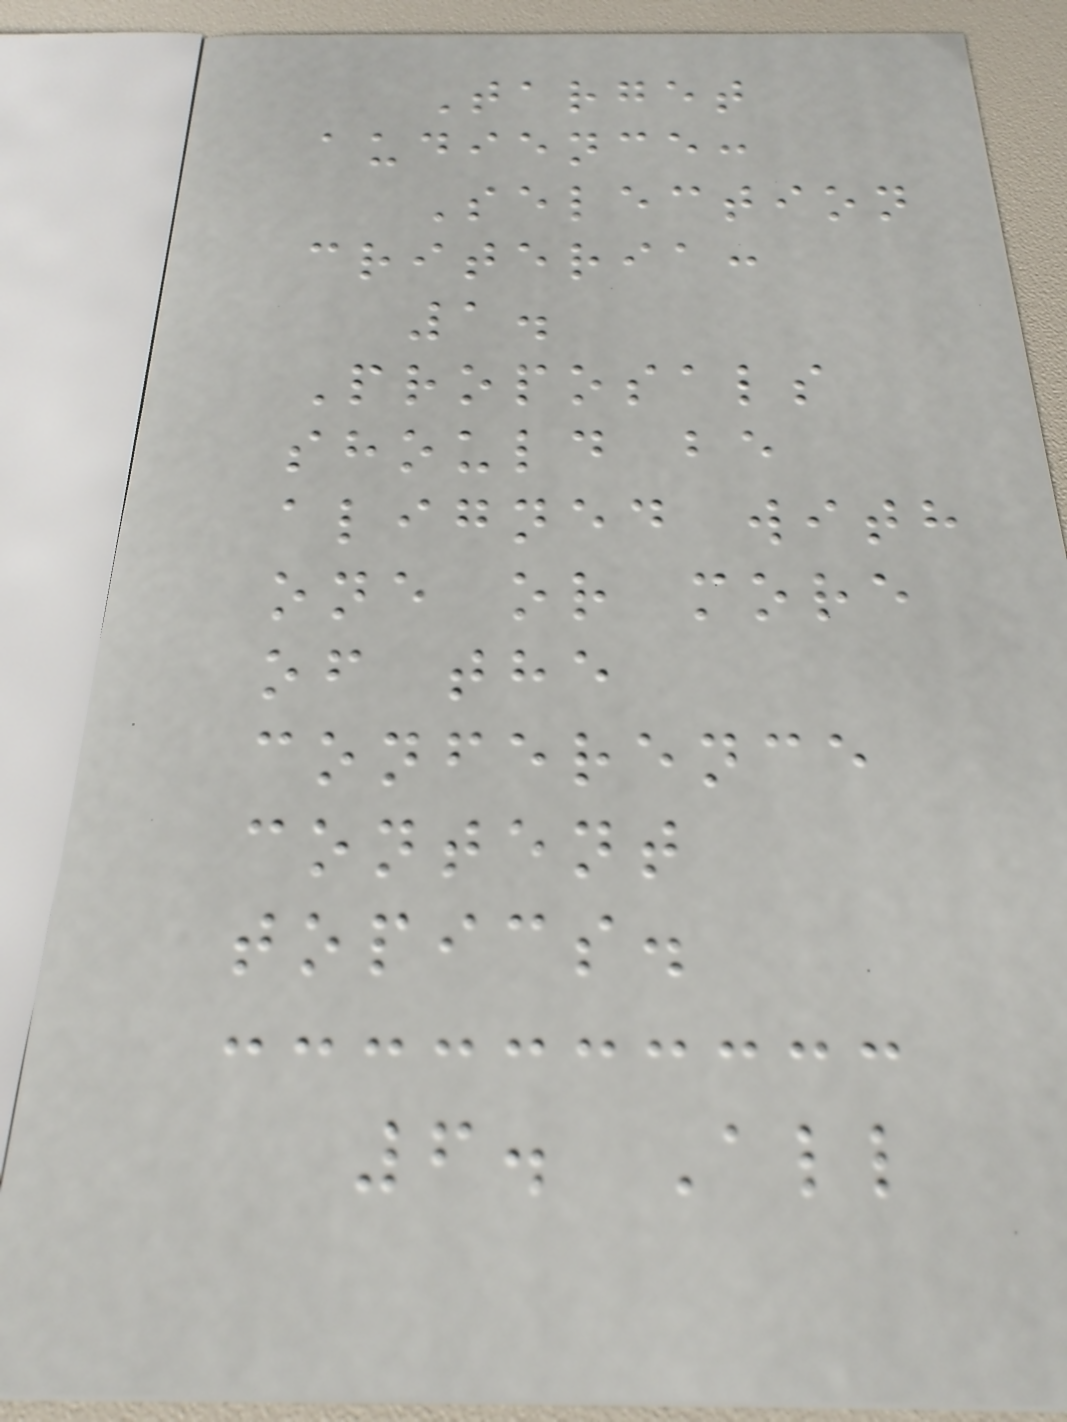Target
audience:
Selection
criteria:
1.
Proposals
should be
aligned with
one or more
of the
conference
content
topics.
6. All
